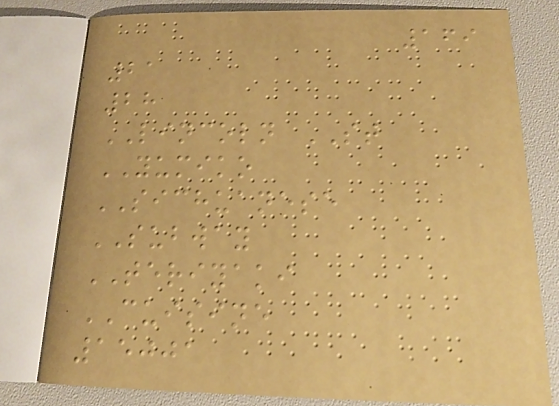169
21
28
LINCOLN ST
YUMIKO
SICHUANESE
SUBWAY
TERIYAKI
CUISINE
15001
